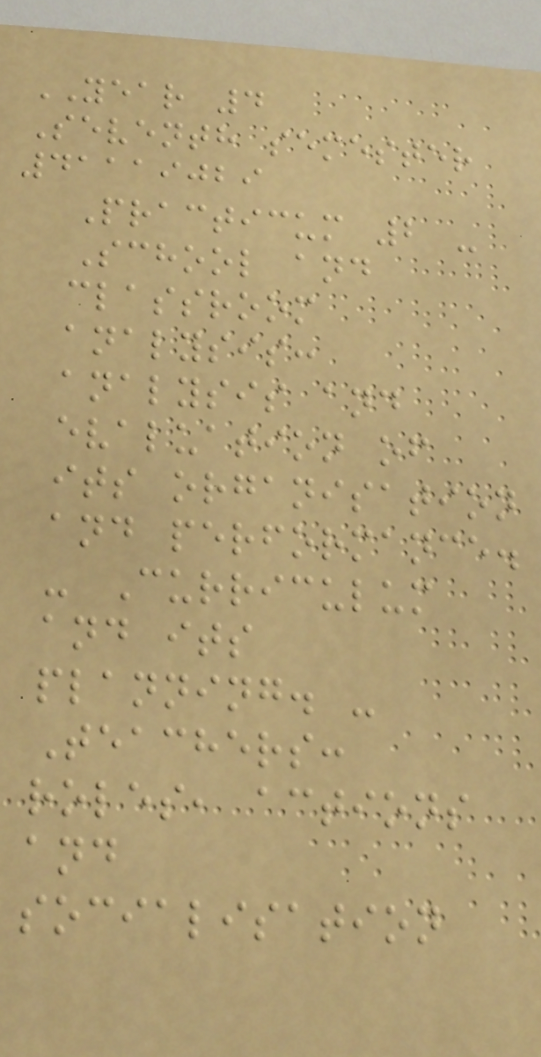YEAR 4
Seventh semester
41119029
Practicum 2 -
School and
classroom
analysis:
analysis and
evaluation of
its organisation
and performance.
- Curriculum
and its
planning. -
Teachers:
roles, actions
and
socialisation
